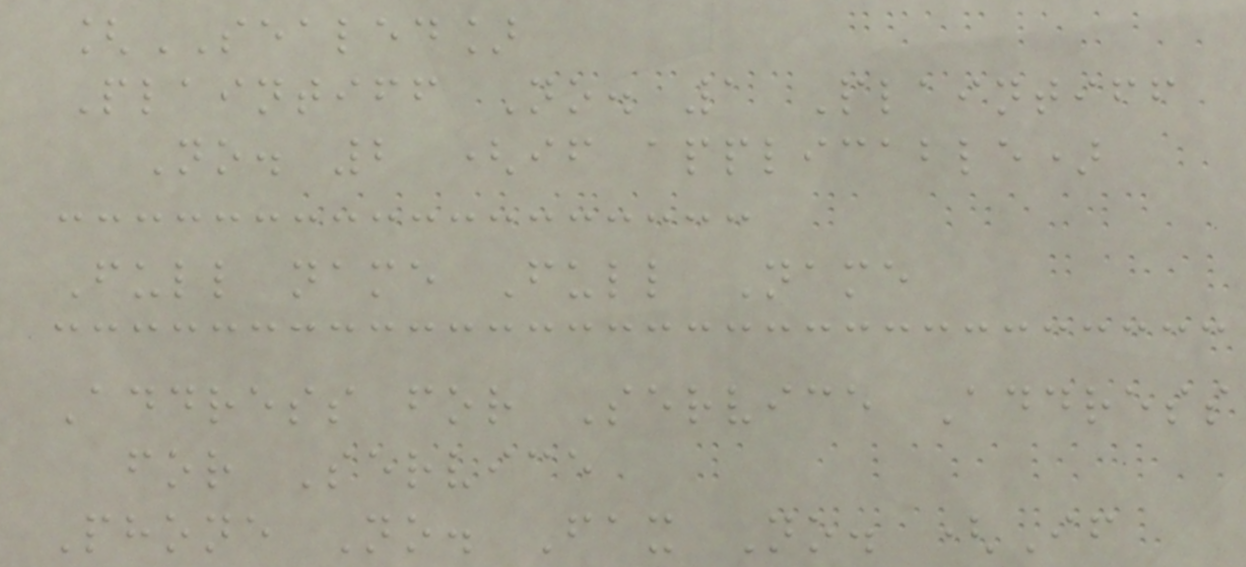[SEALED]
Plaintiff No. 1 Plaintiff
No. 2 (if applicable)
Full name Full Name
Address for Service Address
for Service
Phone No. Fax No. (If
